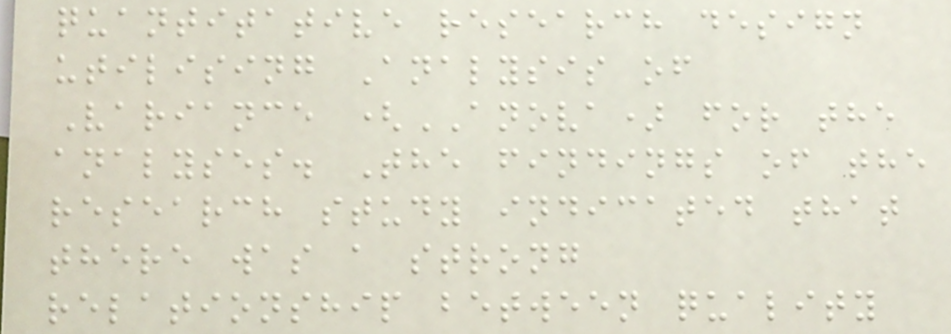quantitative research design
utilising Analysis of
Variance (ANOVA) for the
analyses. The findings of the
research study indicated that
there was a strong
relationship between quality
